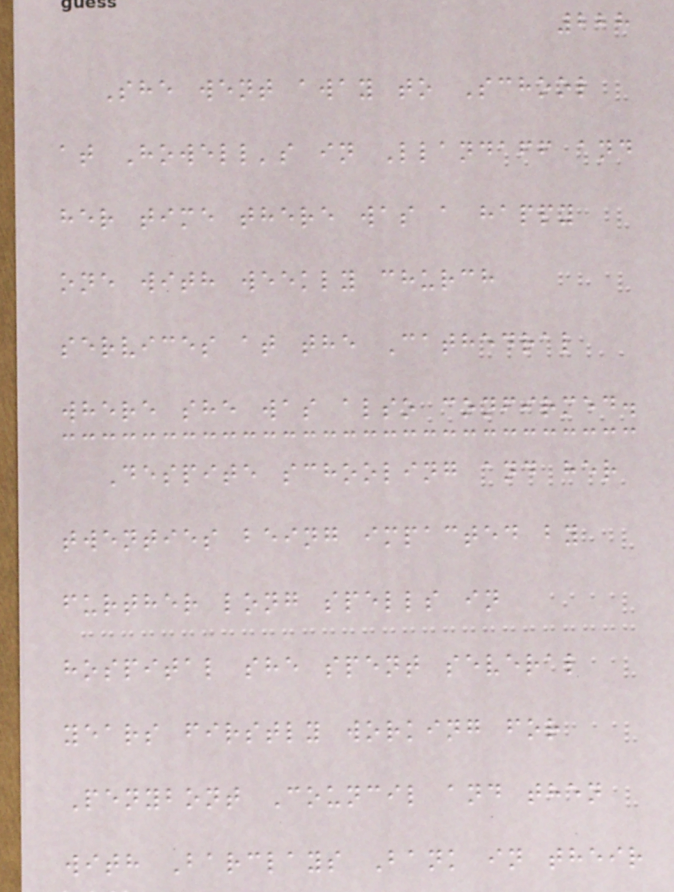228
She went away to School
at Howell's in Llandaff and
her time there was a happy
one with weekly church
services at the Cathedral
where she was also confirmed.
Despite schooling and her
twenties being impacted by
further long spells in
hospital she spent several
years firstly working for
Penybont Council and then
with Barclays Bank in their
